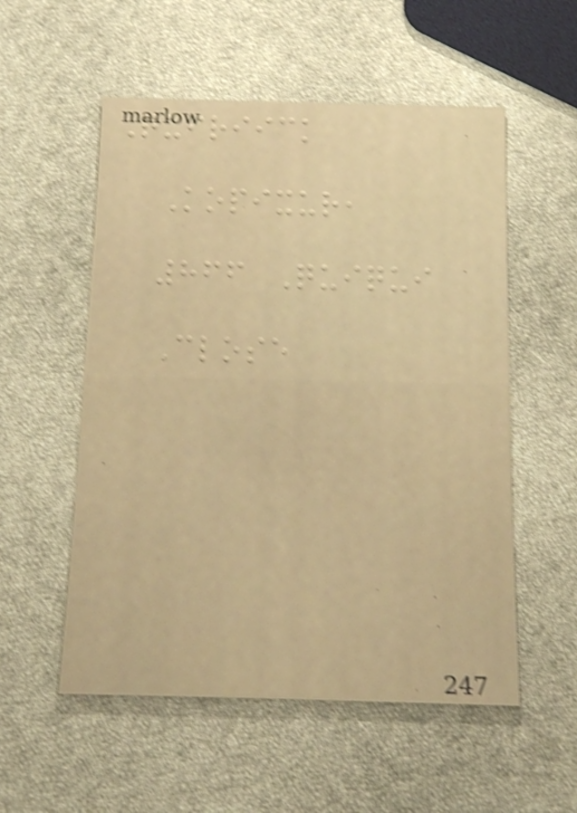Quiriick
Kopixur,
866 Quiqui
Close
